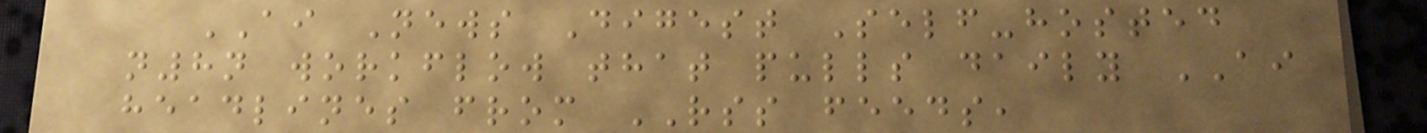AI News Digest Self-hosted
n8n workflow that pulls daily AI
headlines from RSS feeds,
